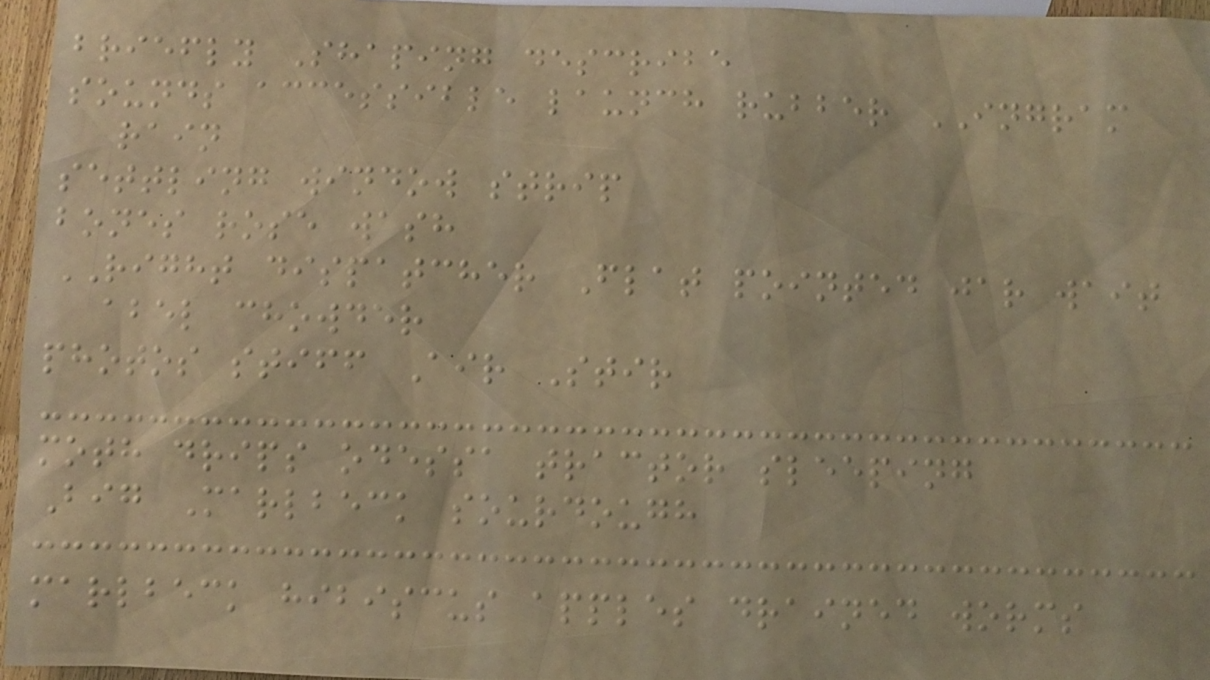briefly Shaping describe
sounds accessible launch rubber INGRAM
rain
settling window strip
bones rose wash
RIGHT dispatcher Flat pointed jar wait
abel chowder
photos stiff Air Stir
moth drips odessa tractor sleeping
Big Marlbeck sourdough
marlbeck hibiscus apples drained worms
